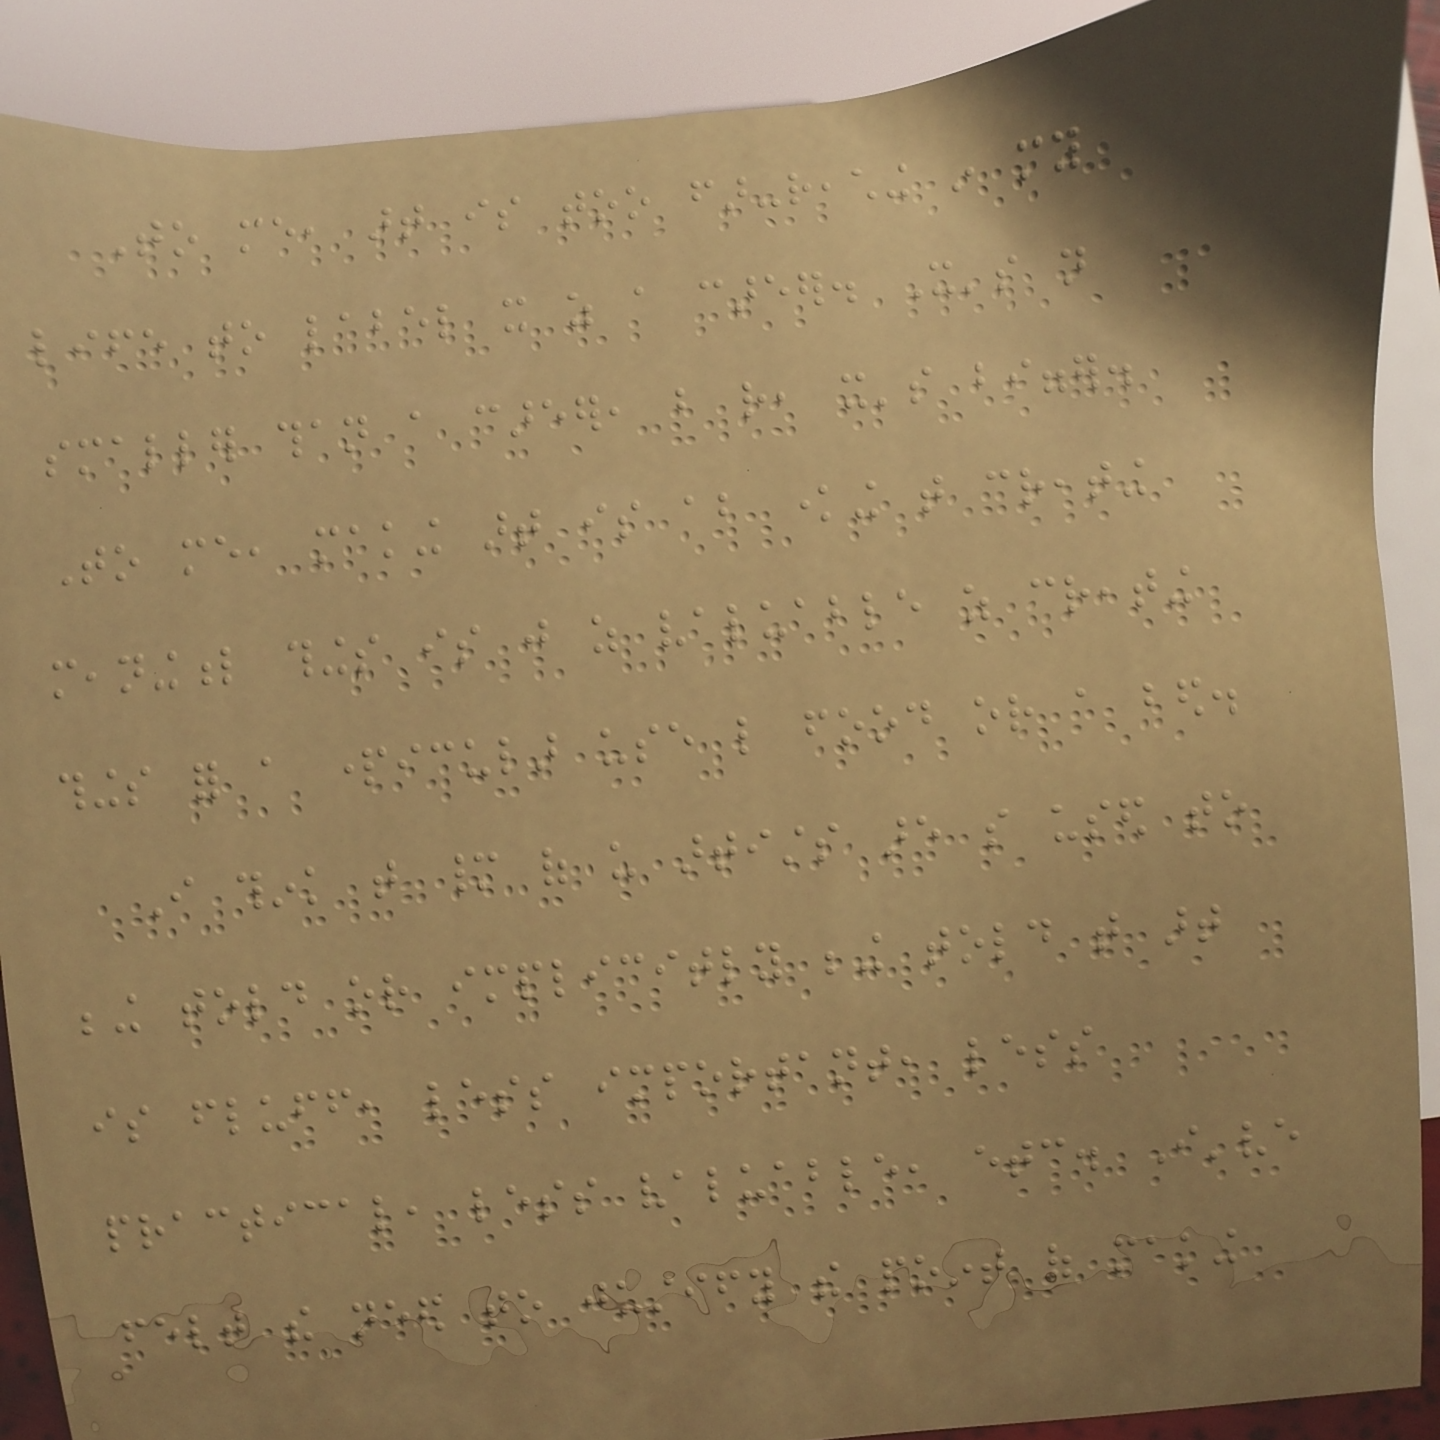To me, art is too far-reaching in my
life to label it as a career. It's not
smaller than a career, but rather, it's bigger.
To me, making art is about knowing that creating
meaningful things is just as valuable as creating
things for a particular use like food or a bed.
I think that many of us artists are so used to
being told or implicitly being told that art
is fluff, less important, less
practical, less valuable, etc. I've
felt the need to justify the point of making
